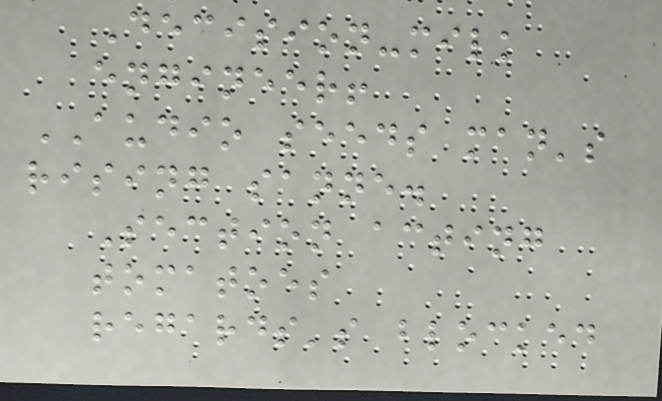Decision-milk
engineer!
AUDIO seeds man's
rising sanne.
Section acting
tomatoes
regards's blocked
